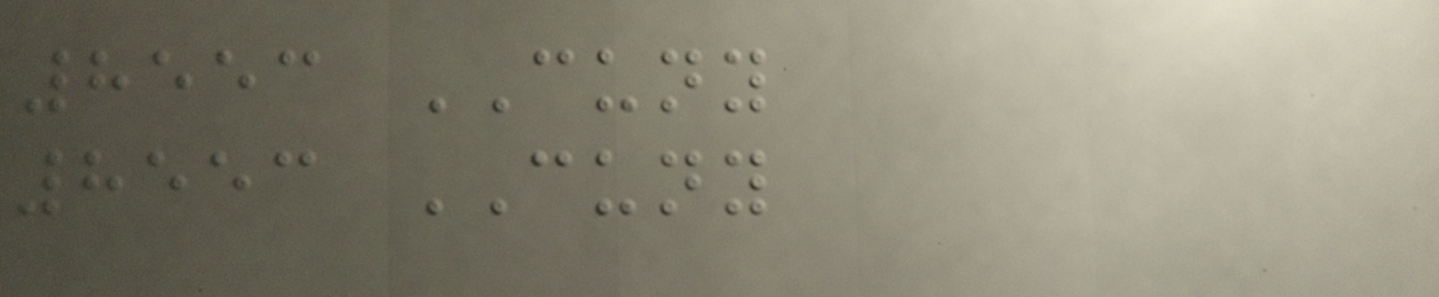8553 CUNY
8553 CUNY
